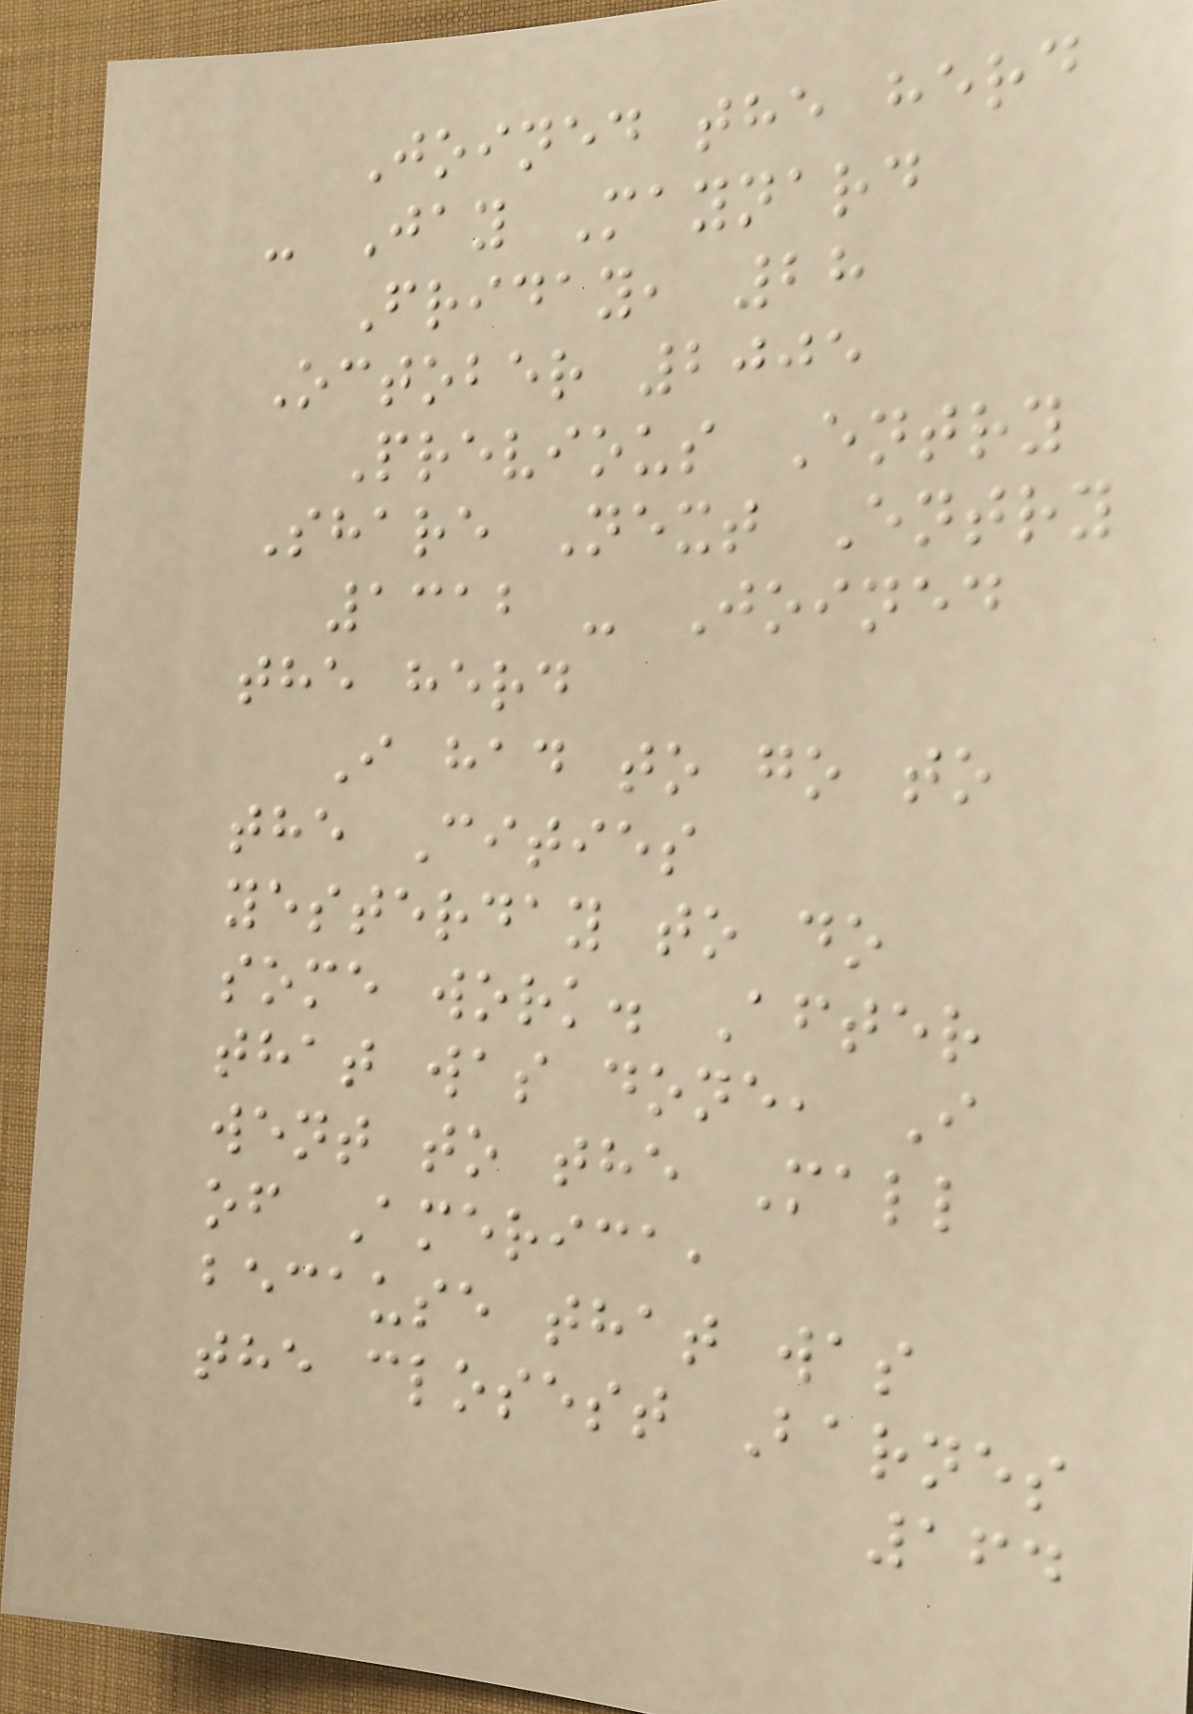Joined the herd
- Jay Maynard
Friday, 28
October 2005
Previous Entry
Share Next Entry
1312 - Joined
the herd
I had to go to
the Cities
yesterday to do
some work. After
that was done, I
went to the Mall
of America,
because that was
the closest Barnes
164
